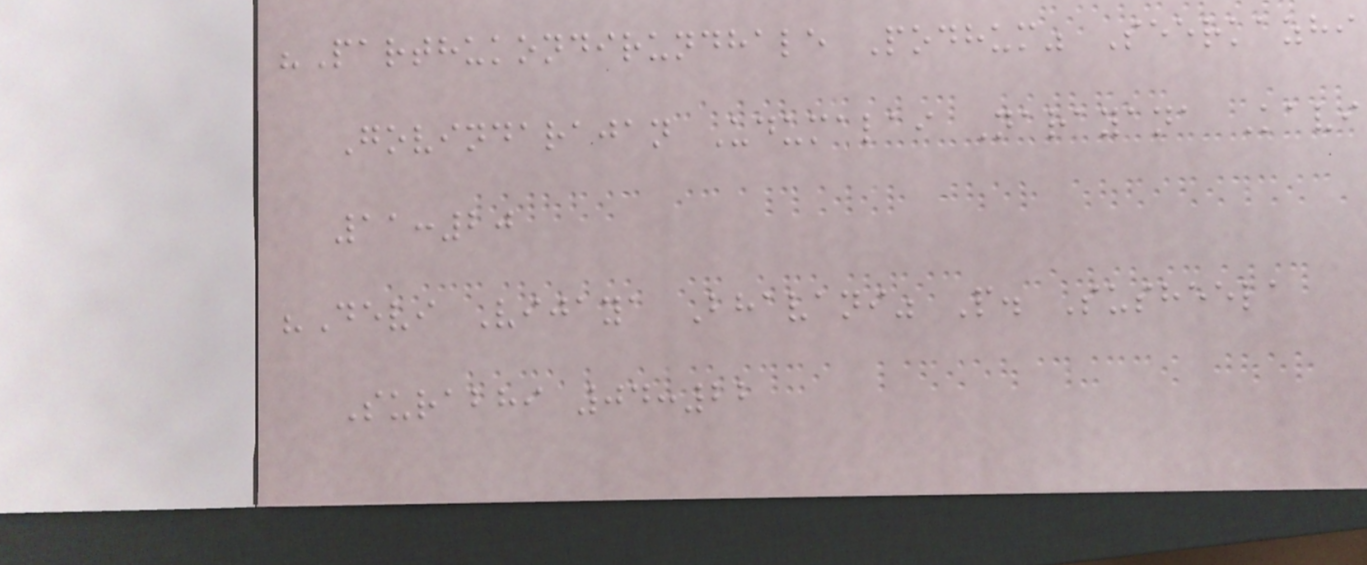"Parthukondirundhale Podhum" Seerkazhi
Govindarajan Udumalai Narayana Kavi
11:20
"Devi Vijaya Bhavani" P. Susheela
Surabhi 04:22
